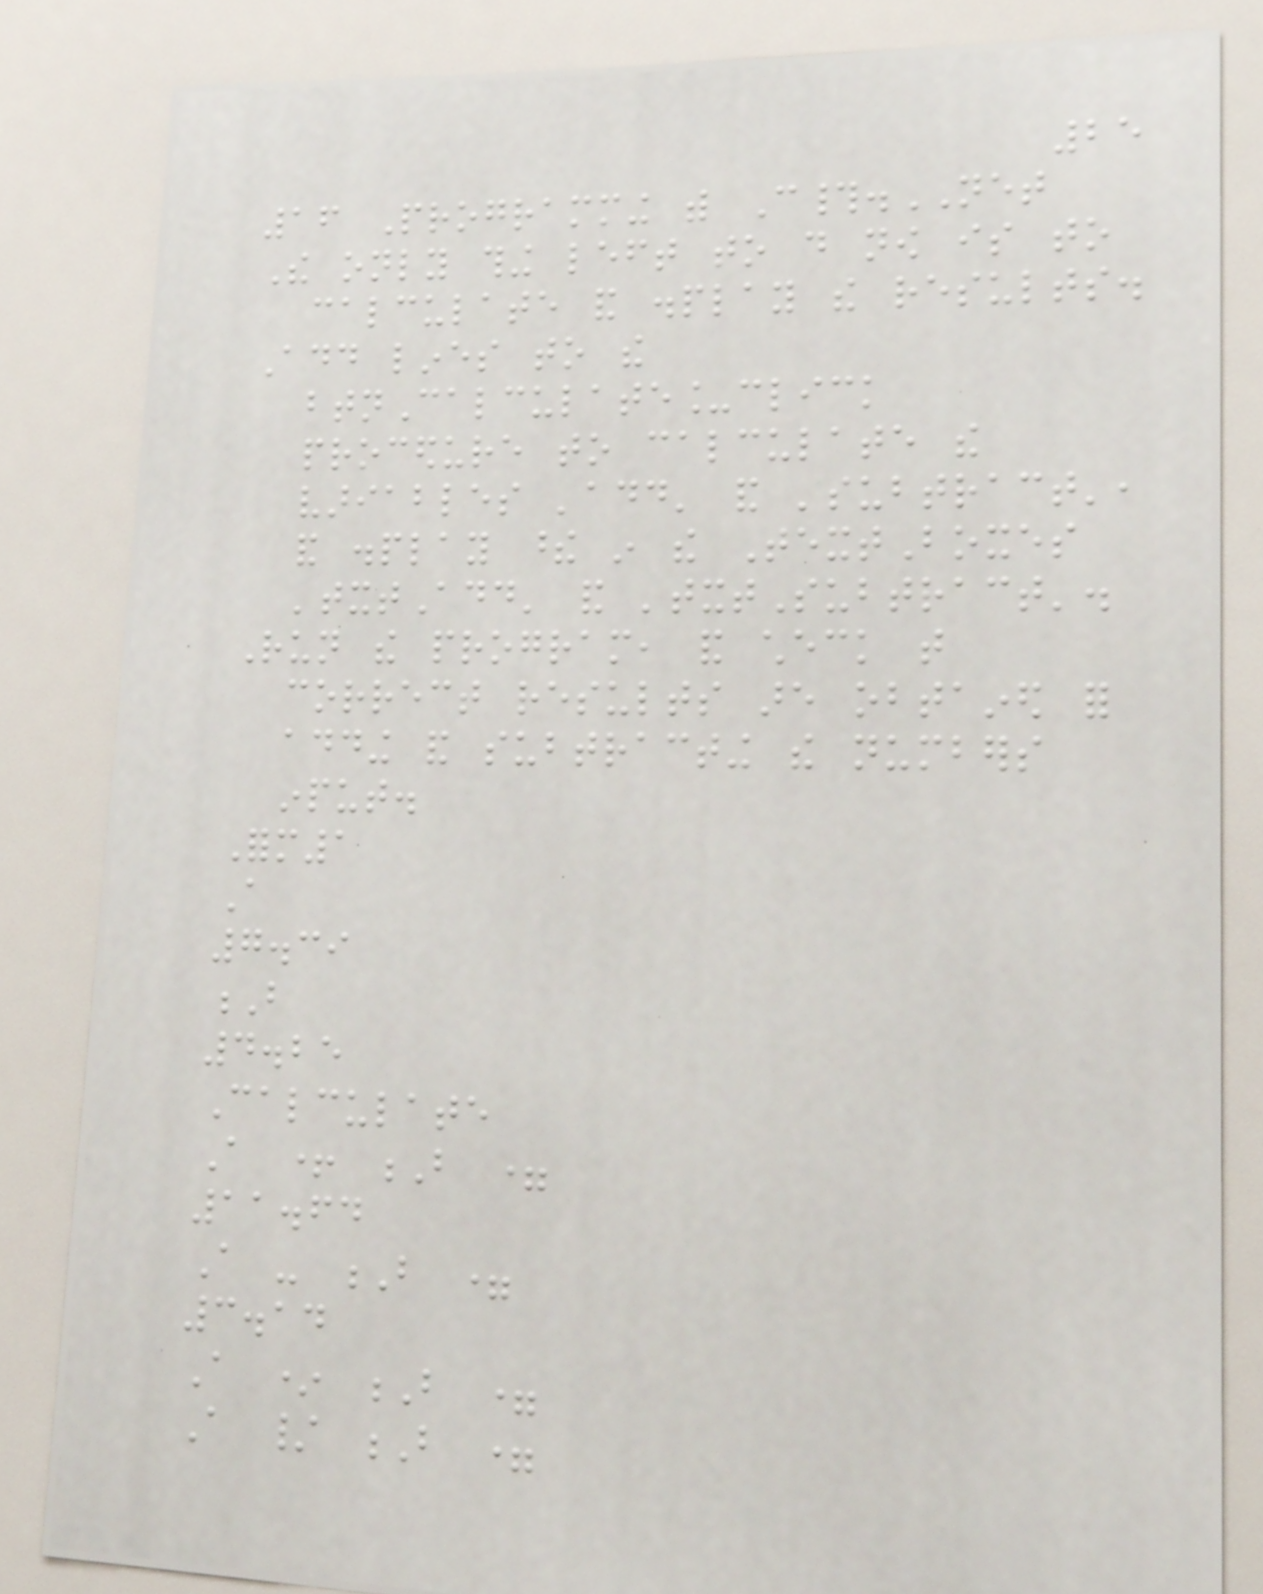25
16 Programming with C#.NET
The only thing left to do now is to
calculate and display the results.
Add lines to the
btnCalculate_click
procedure to calculate the
variables 'add' and 'subtract',
and display these in the TextBoxes
'txtAdd' and 'txtSubtract'.
Run the program, and check that
correct results are obtained for
adding and subtracting the numbers
input.
Form1
A
7.39
B
4.25
Calculate
A + B =
11.64
A - B =
3.14
A * B =
A / B =
